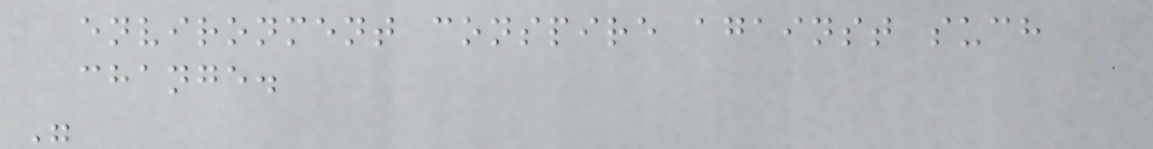environment conspire against such
change.
"
